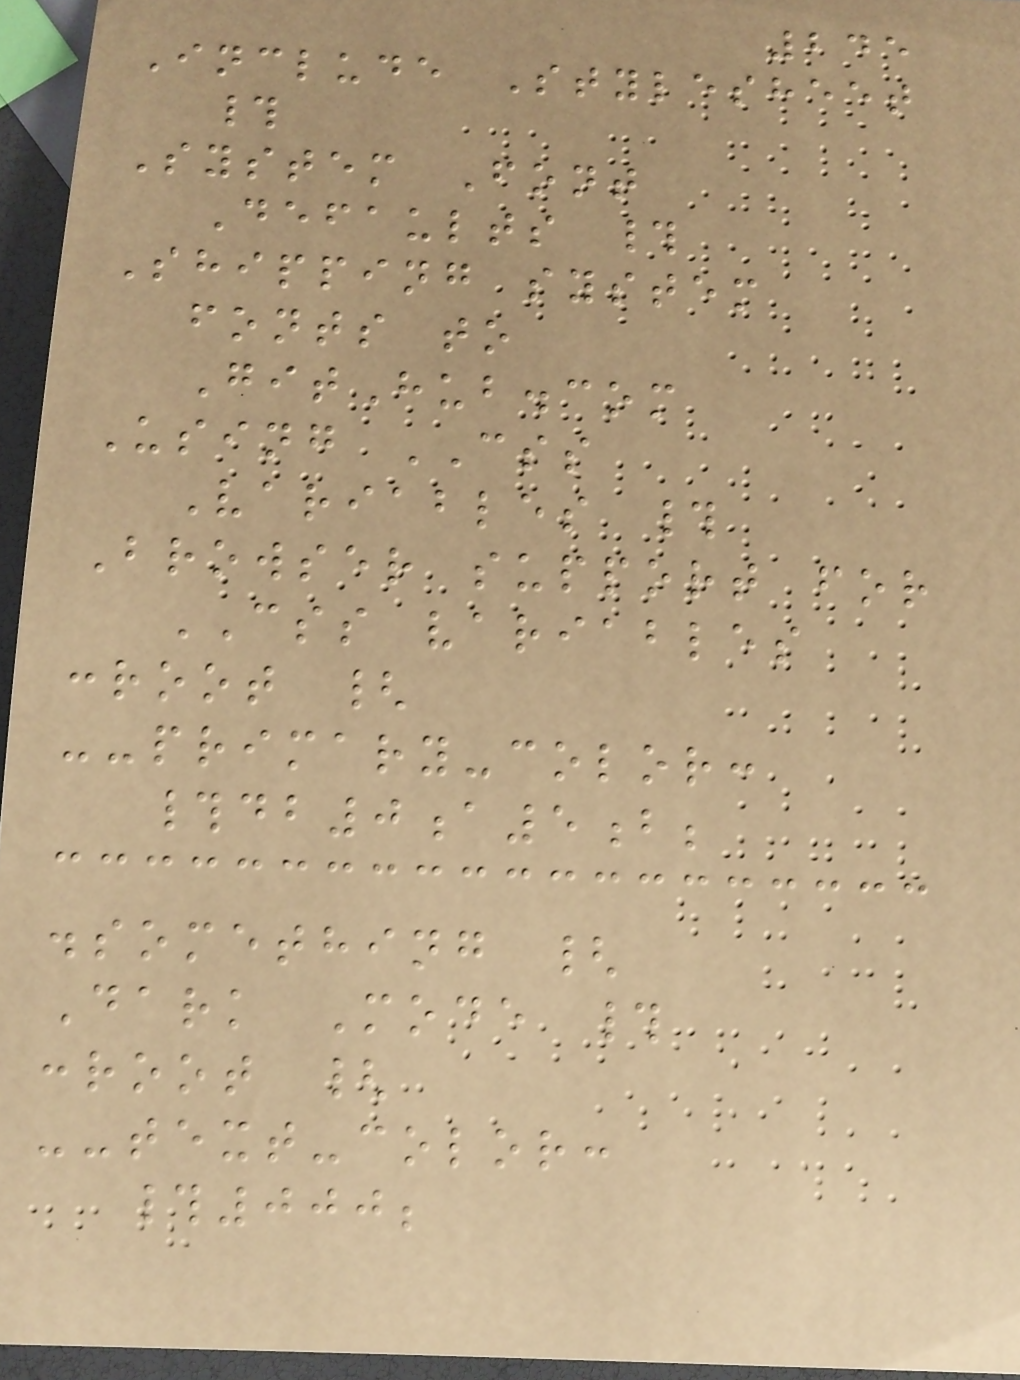245
Include Stylesheet
#
System Font
Defaults #
Shipping system
fonts to
GitHub.com
Using CSS
Variables #
Browser support for
CSS variables
:root {
--primary-color:
#db0a5b;
.something {
Dark Mode #
:root {
--text-color:
#000;
